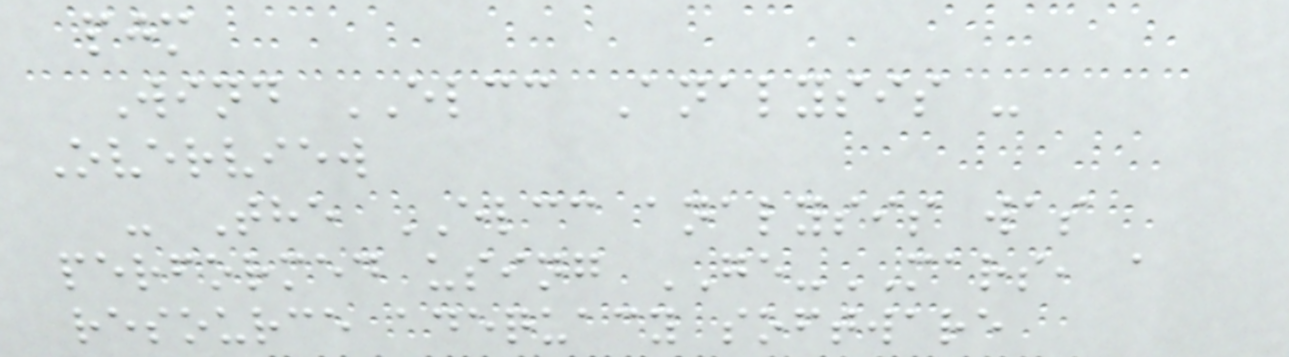pjm
Wind ELCC Analysis -
Overview
- The ELCC analysis was
performed using GE-MARS, a
resource adequacy software
